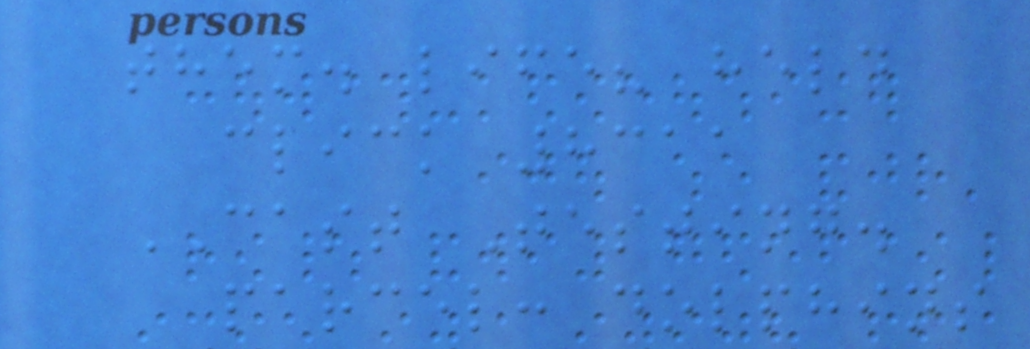them. life? held
click 8311
CAST Testing.
parcel: dolphins
